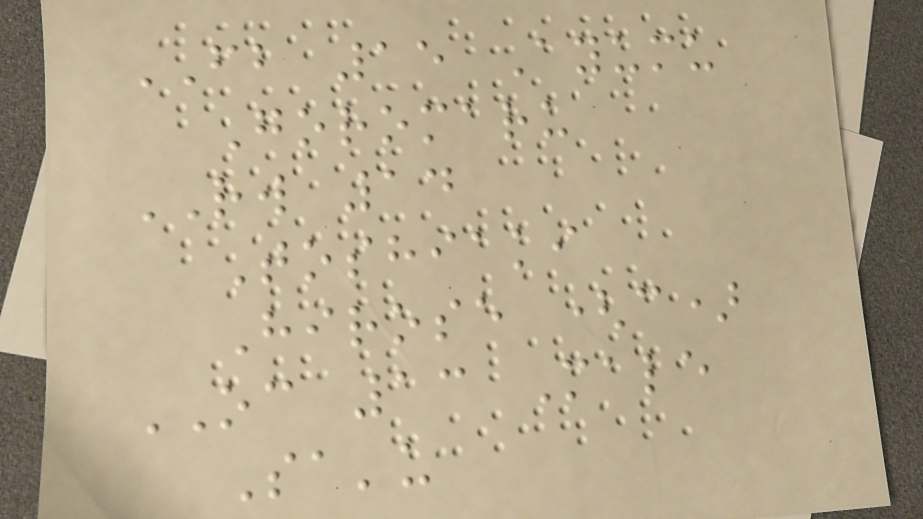FB 15 Ayumu
Goromaru
RW 14
Toshiaki
Hirose (c)
OC 13 Male
Sa'u
